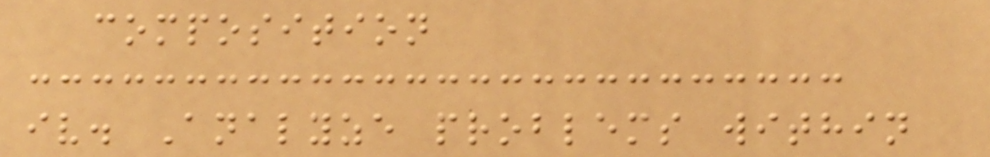composition
iv. Analyze problems within
